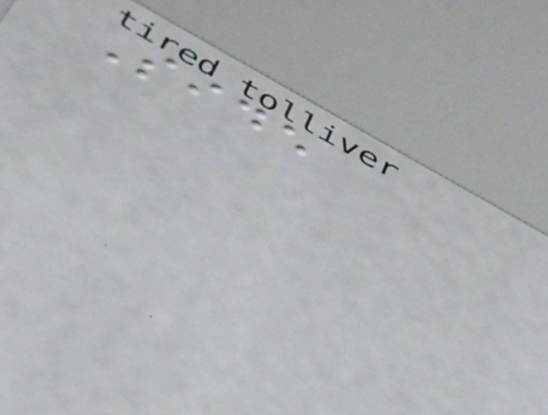Side
